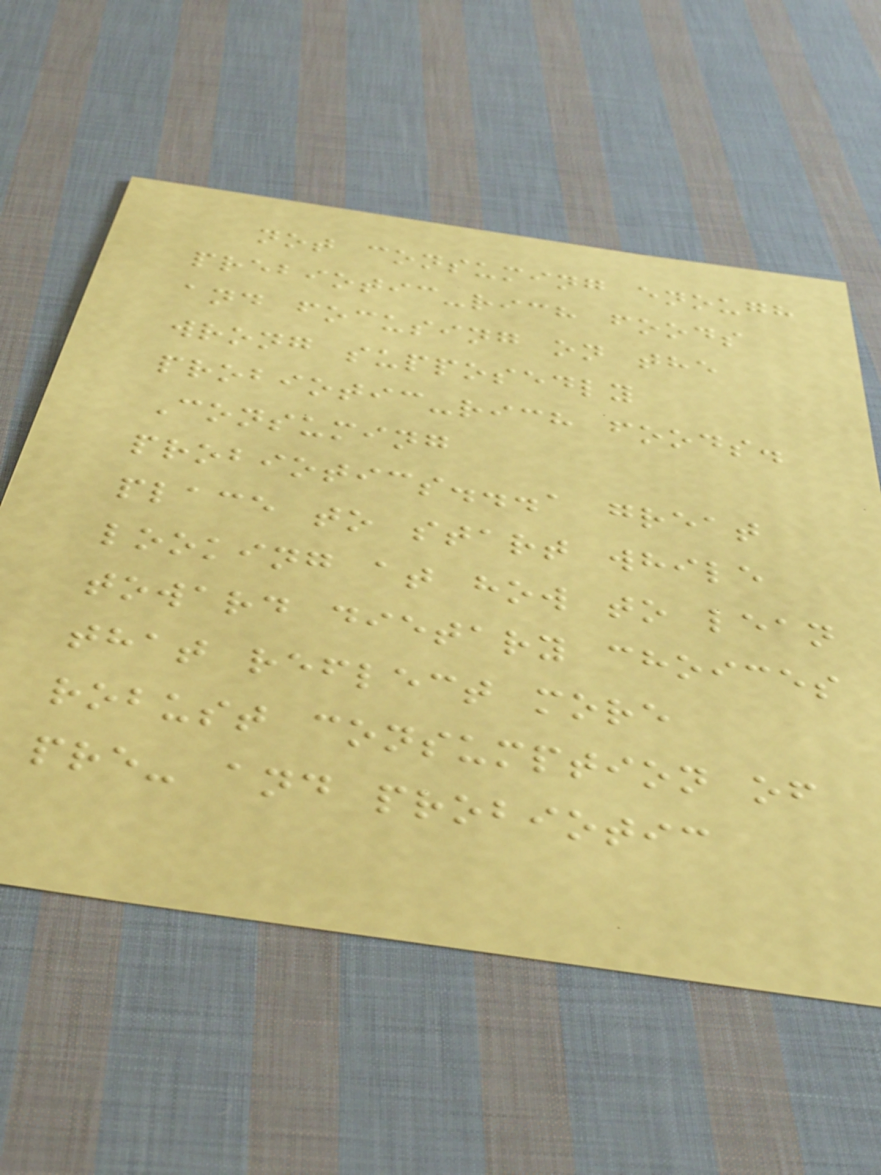not consuming enough
prebiotic-rich foods
and focusing on the
wrong supposedly
probiotic-rich foods.
Consuming
probiotics...a great
place to start while
looking at how to lean
toward dietary choices
that reflect more
robust consumption of
pre- and probiotic
